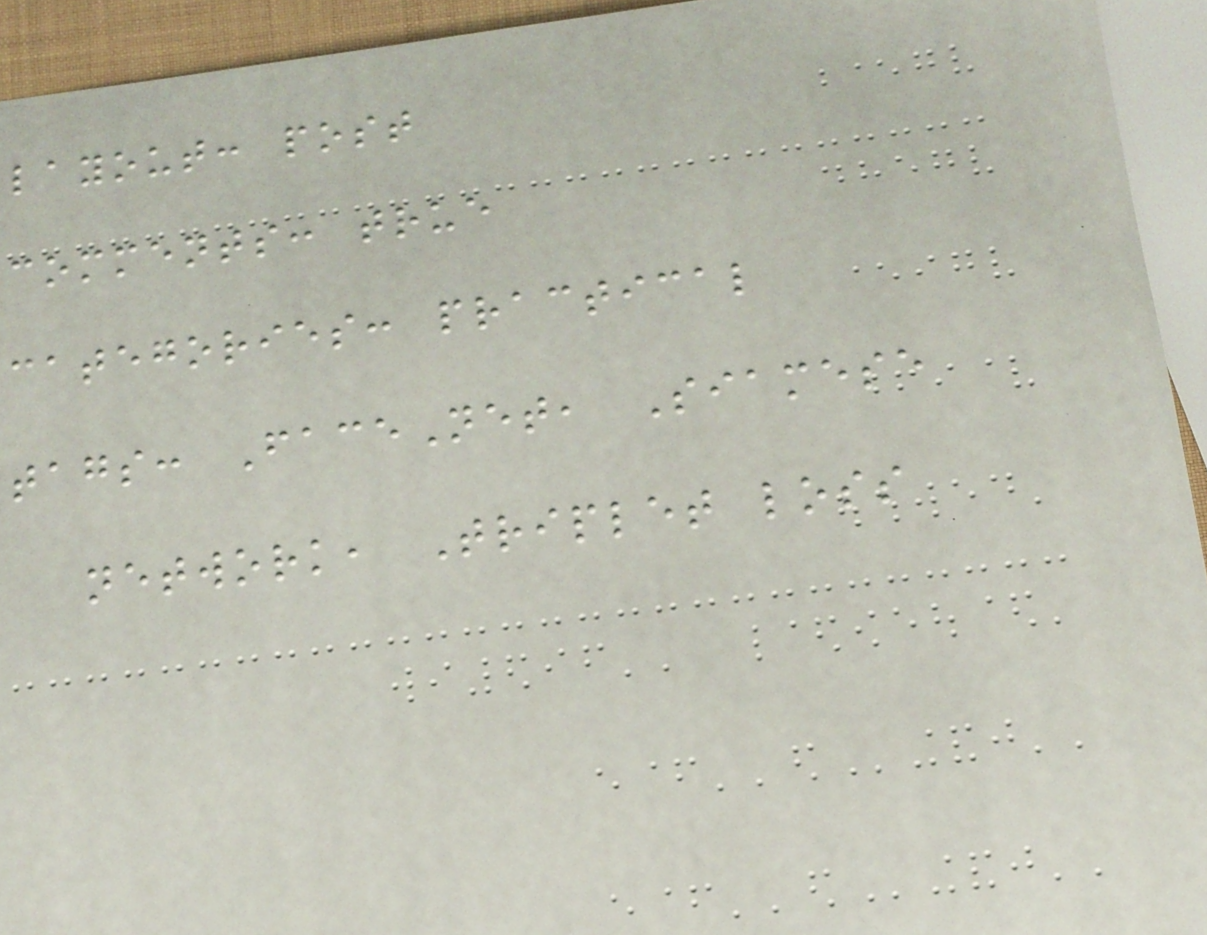layout: post
comments: true
categories: practical
tags: FaceNet, Siamese
network, Triplet loss
